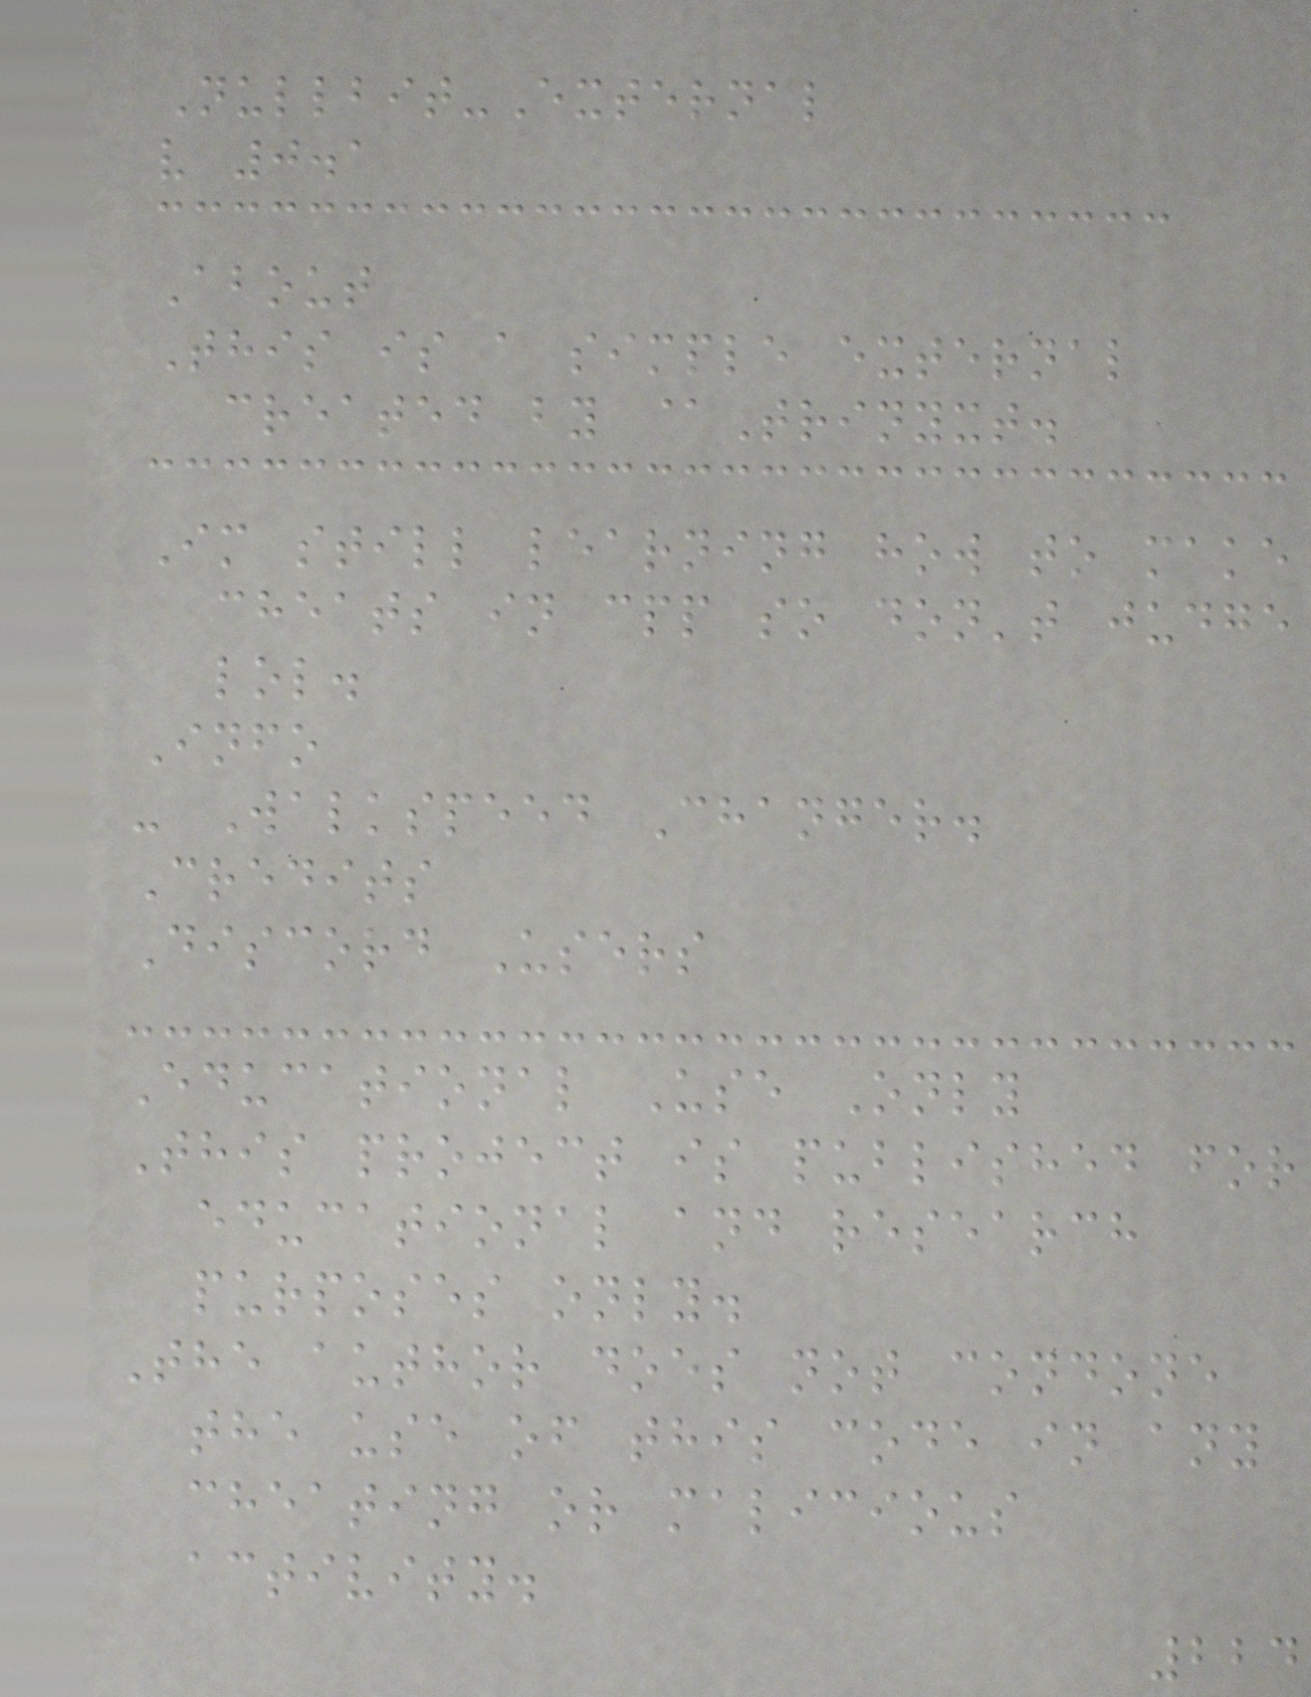Nullbit-External
v 0.1
About
This is a simple external
created by @Trinyxt.
Im still learning how to make
cheats in cpp so don't judge
lol.
Info
- Walkspeed Changer.
Credits
Discord Users
Educational Use Only
This project is published for
educational and research
purposes only.
The author does not condone
the use of this code in any
cheating or malicious
activity.
224
